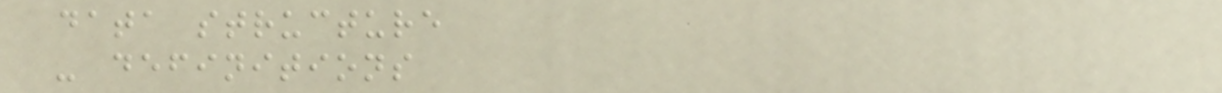data structure
- definitions
